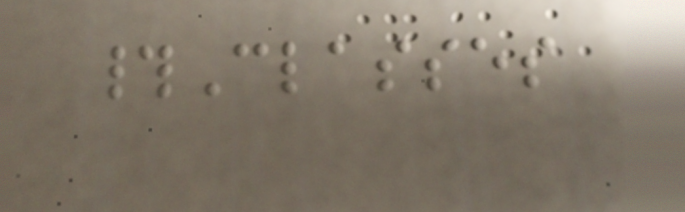#Classes
